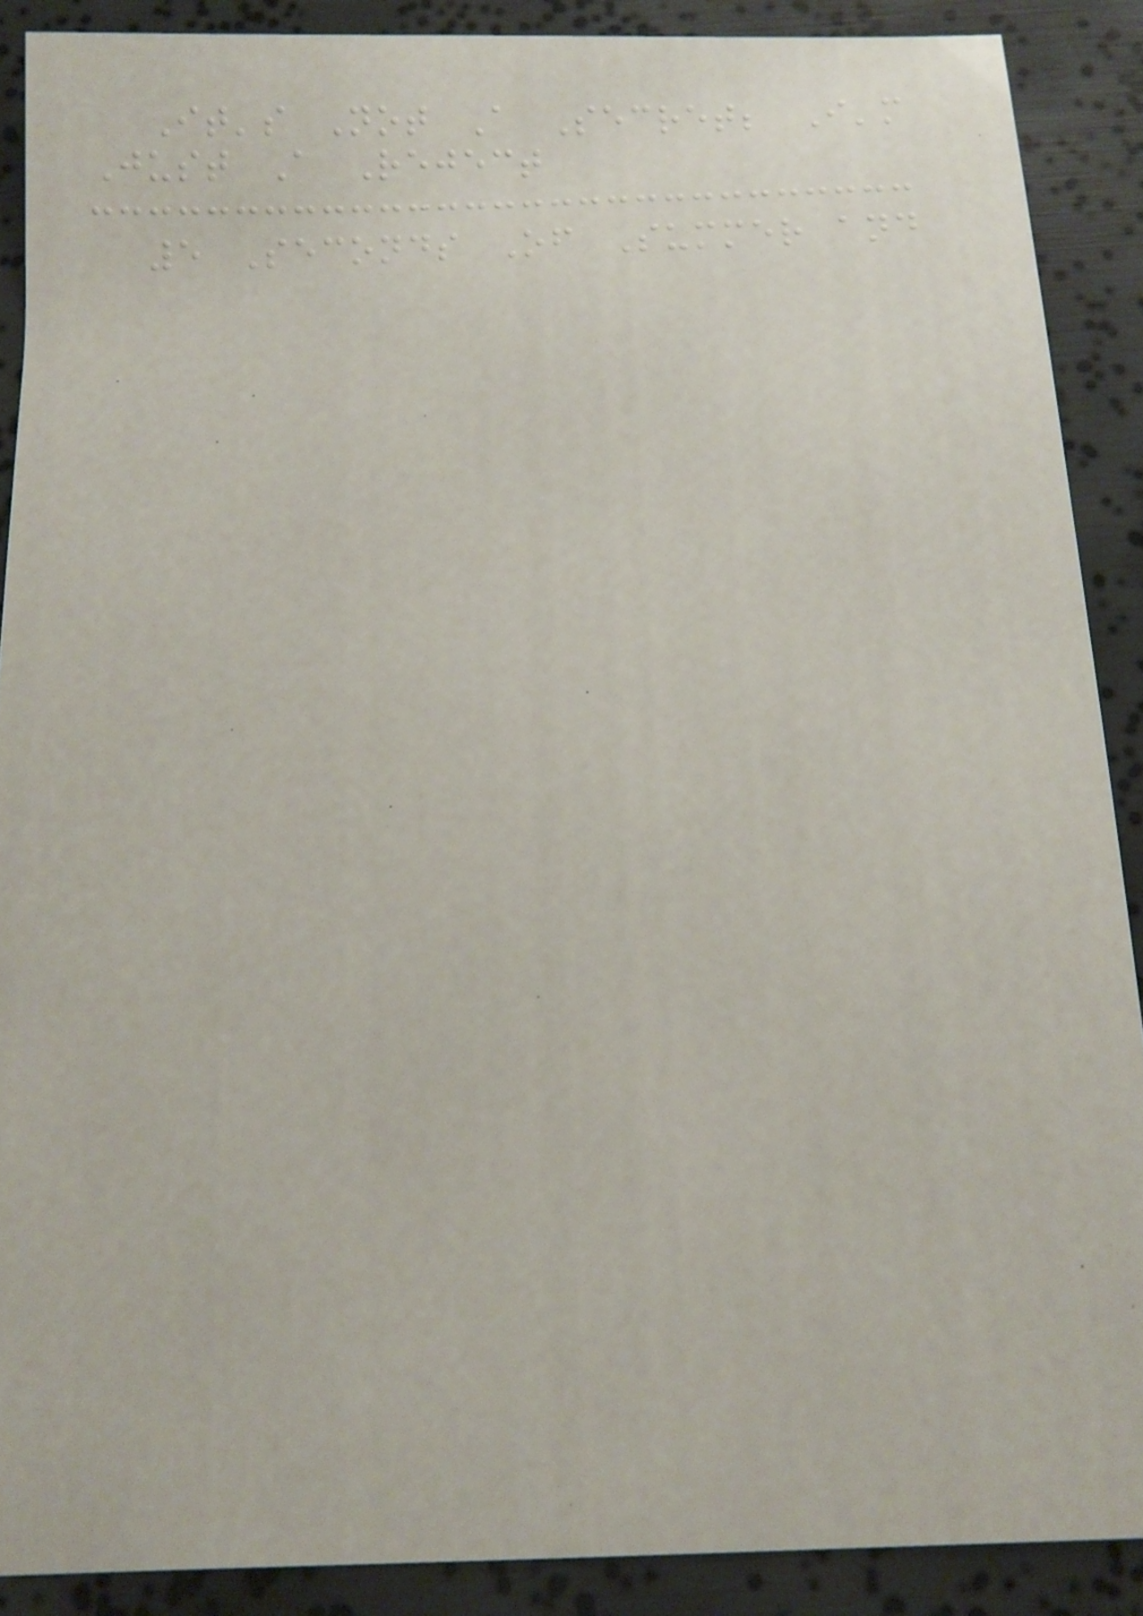It's Not A Secret; I'm
Just A Reject
5 Seconds Of Summer and
